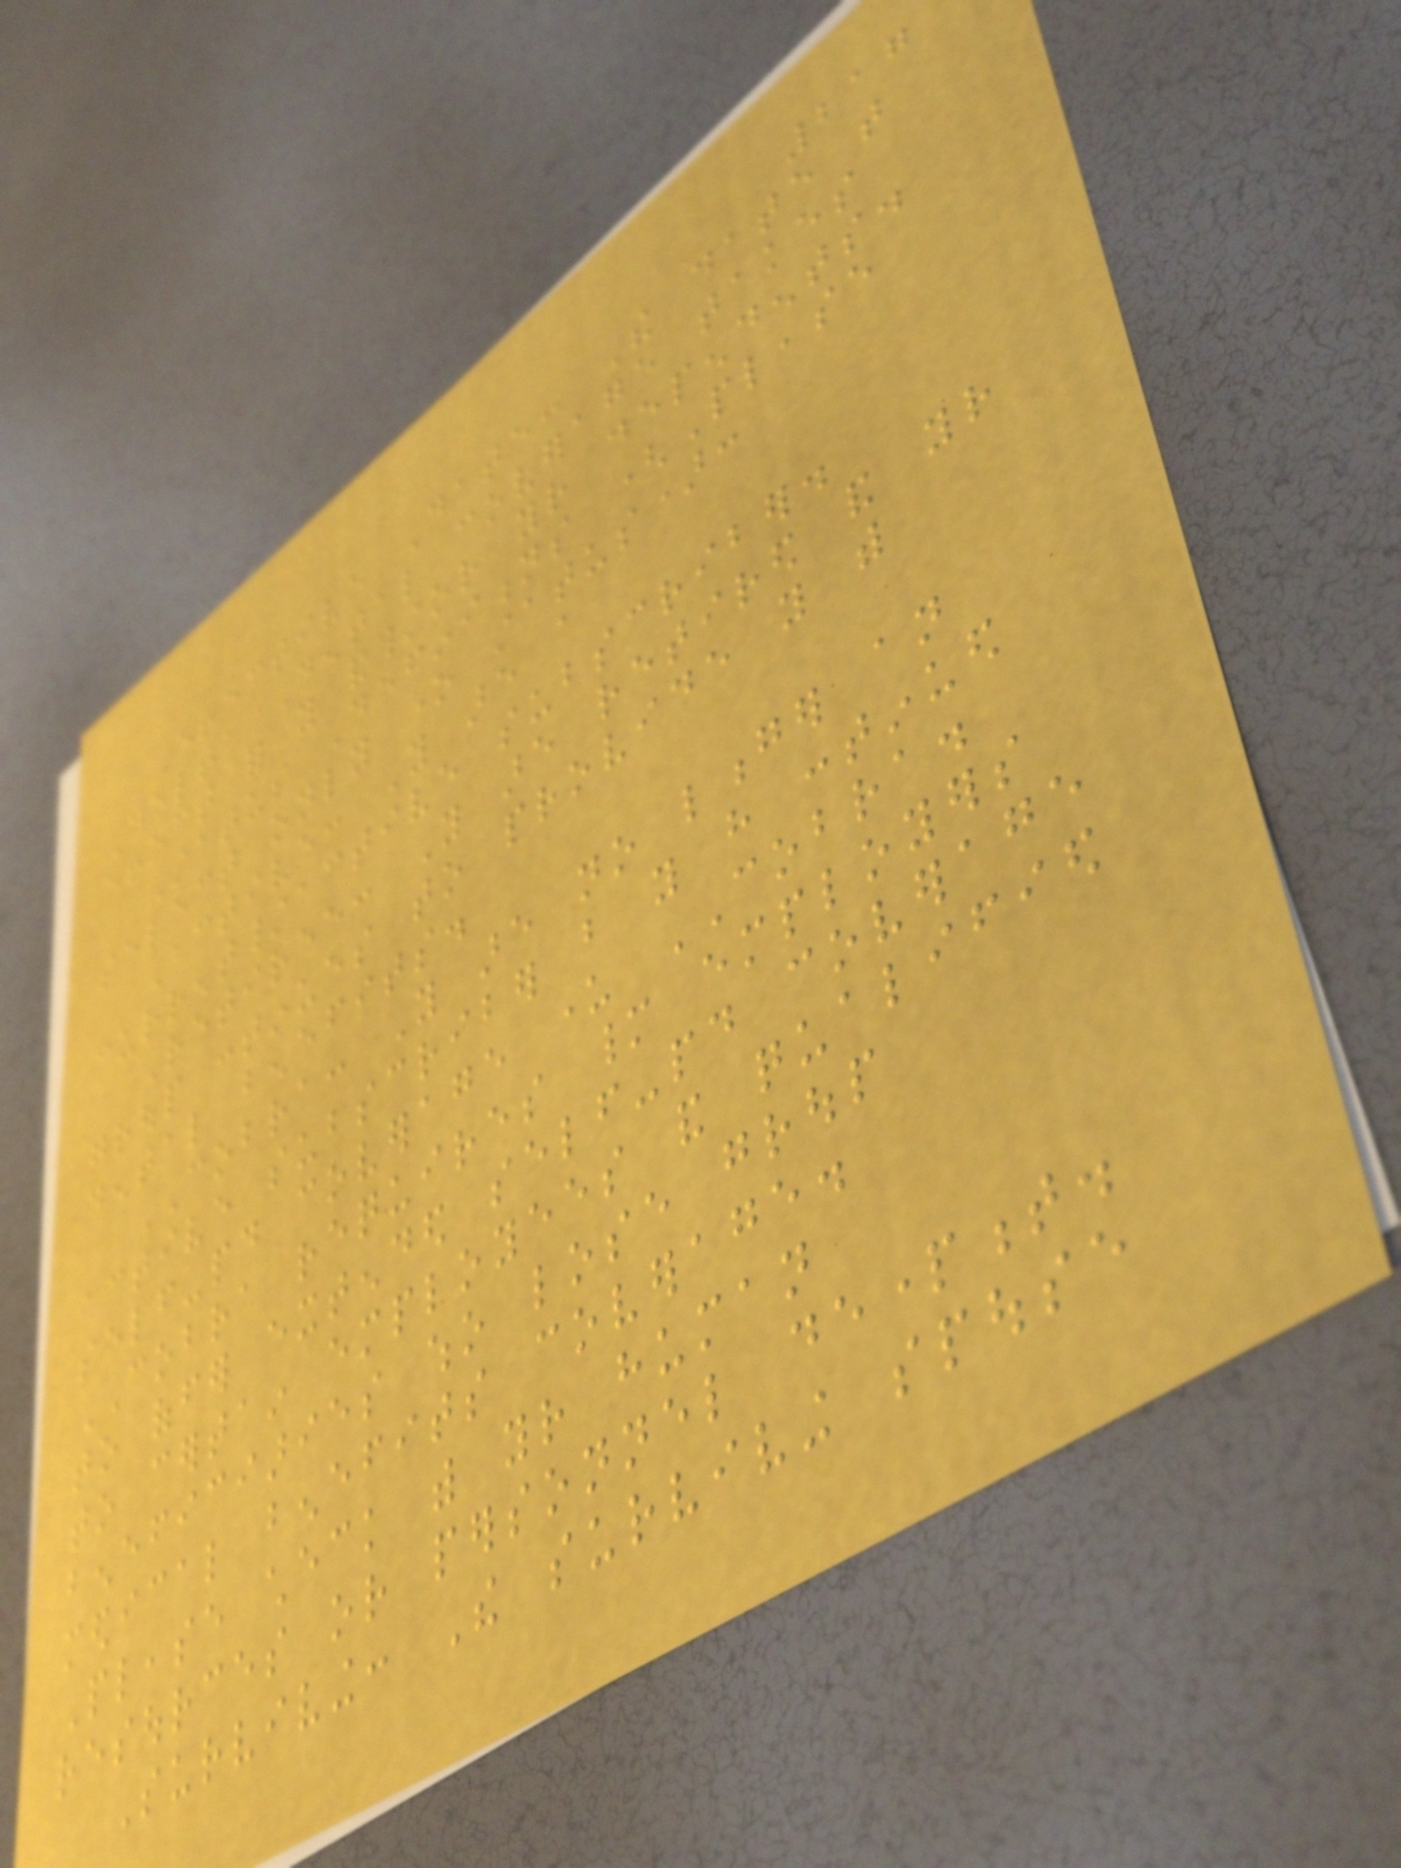217
Effective Date: The date that
Delta Dental coverage takes
effect for you and/or your dependents.
Status Definitions (Please
select only one status):
Active: You are a
current/active subscriber.
Retiree: You are retired and your
group continues to provide you with
dental benefits.
COBRA: You are no longer an
active subscriber but you have continued
self-paid coverage under COBRA.
COBRA requires many employers
to offer extended self-paid coverage
to certain employees and qualified
beneficiaries who lose group
medical benefits coverage.
Please check with your human
resources or personnel department.
Surviving: The surviving spouse
